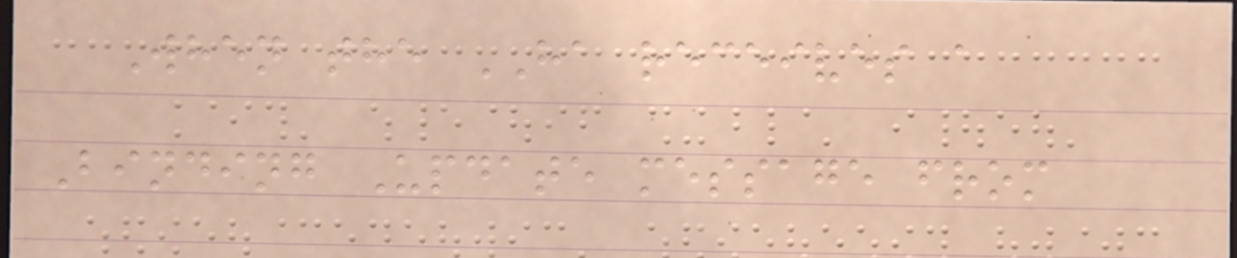When the HA receives a
Binding Update message from
